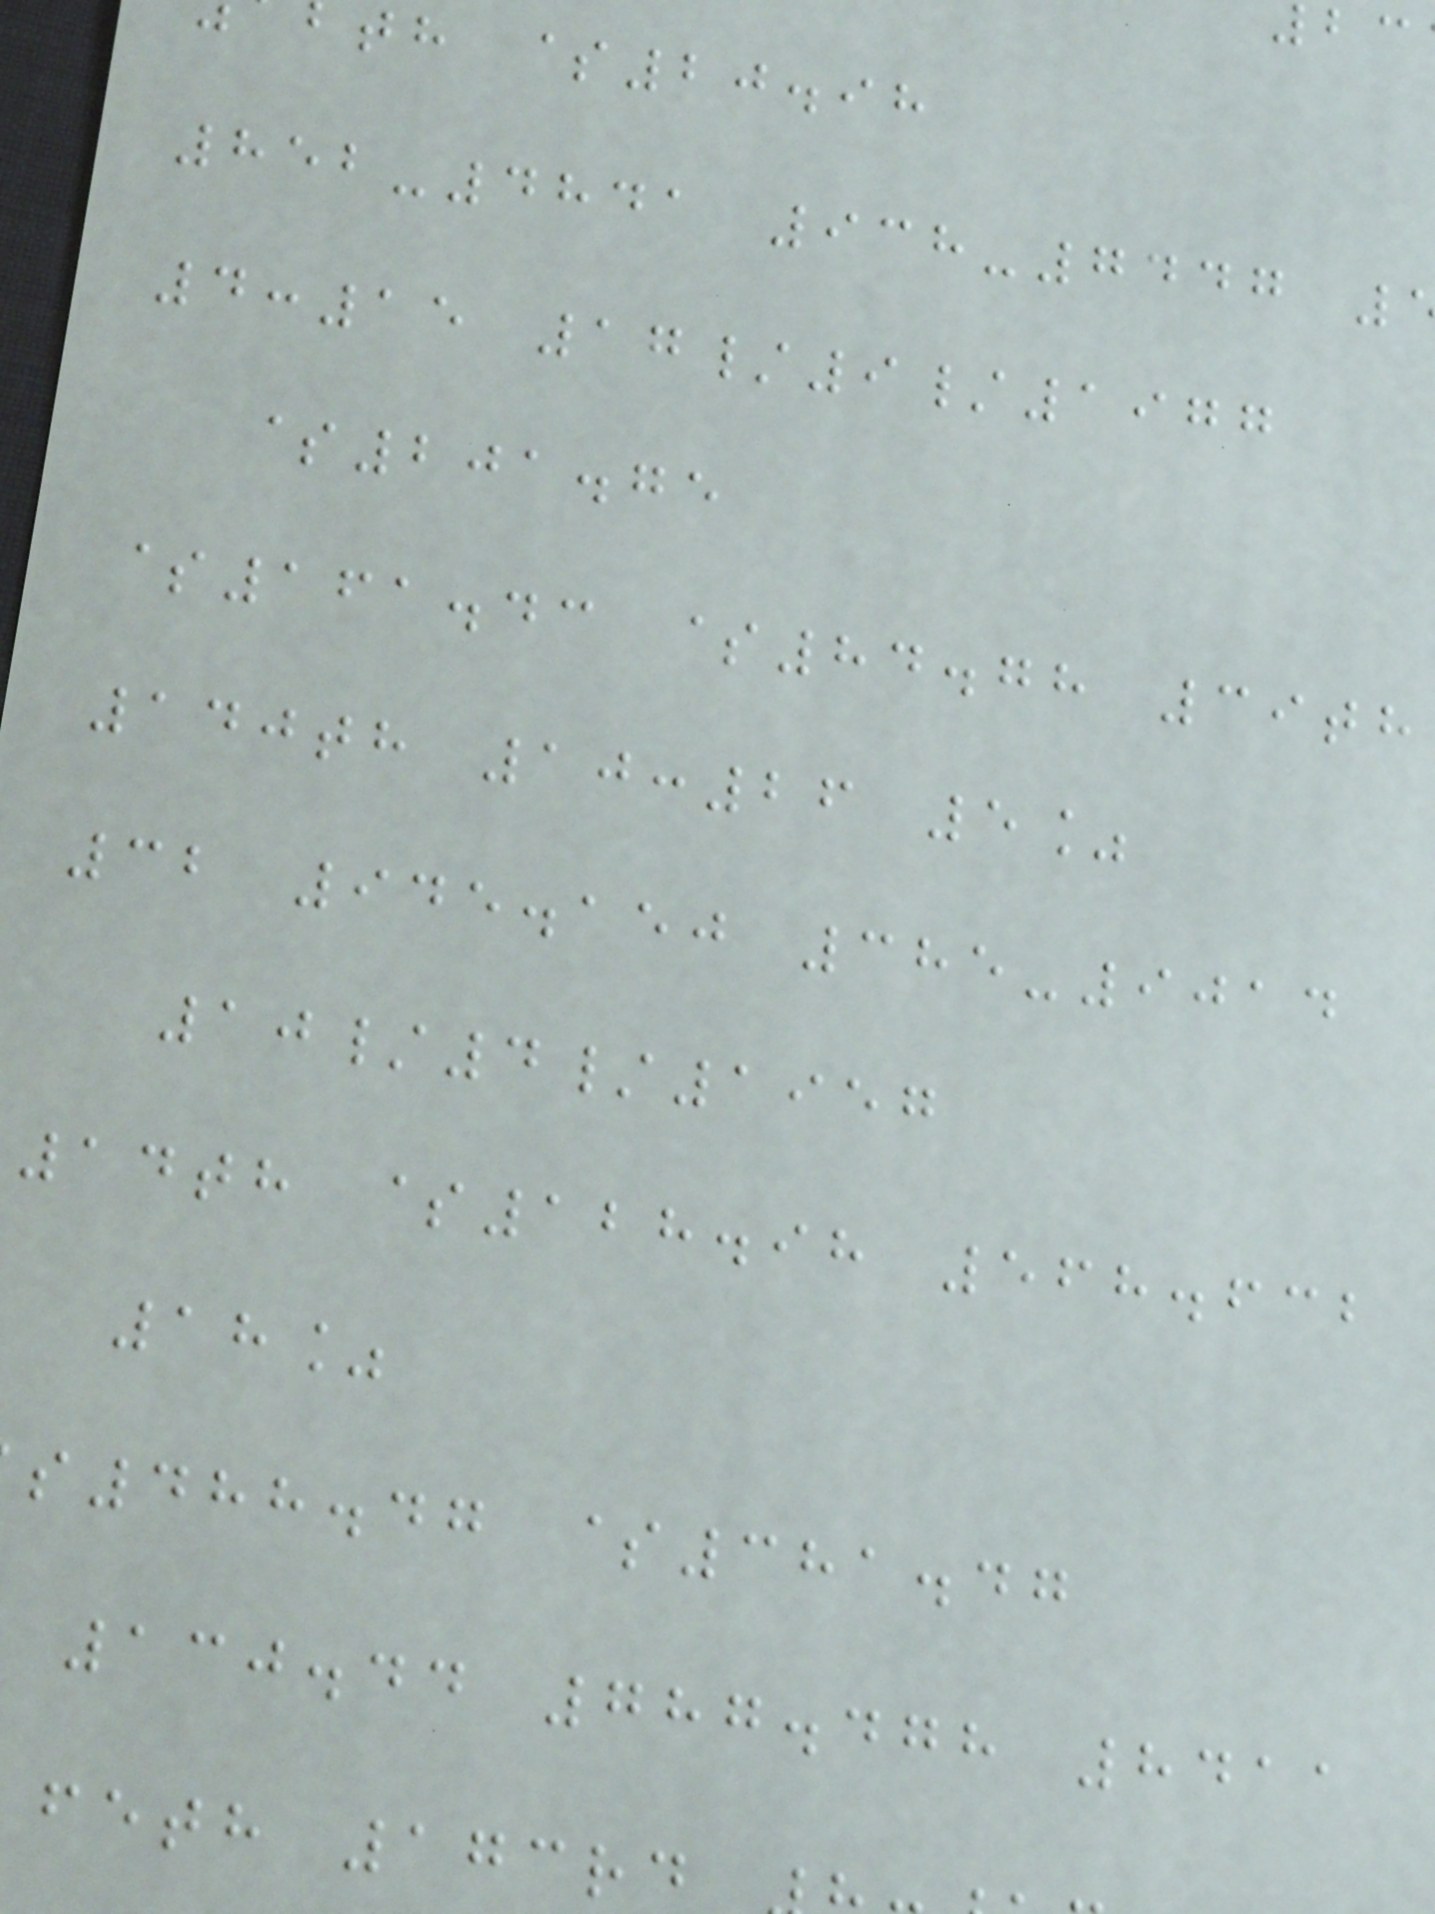th $20.98
852-4841 938-7447
4:15 17/9/1977
$201.75
$161.43 $84.78 39th
140th 10:26 5%
32 945.150 385-9014
10/4/1957
14th $128.98 568.632
18%
488.47 $381.47
130.44 787.478 8411
feth 173rd
